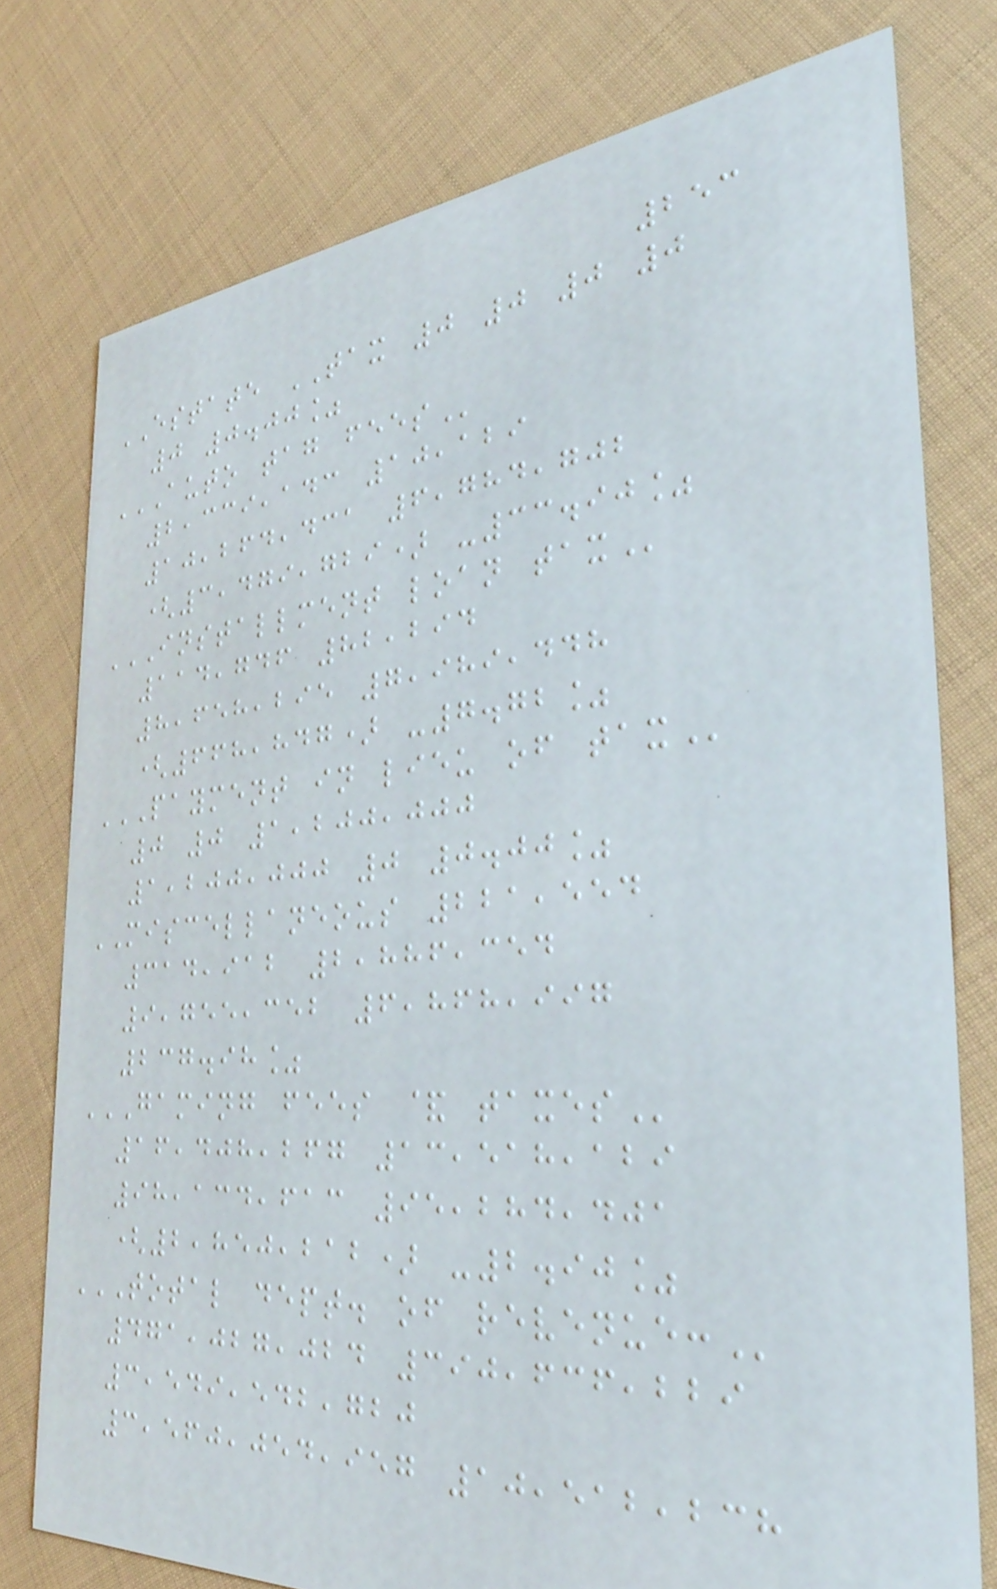253
ESTATE TAX 0 0 0 0
0 0.00%
AUTO TAG FEES
2,339,143 10,129
10,264,431 6,784,702
(3,479,729) -33.90%
INSTALLMENT LOAN TAX
114,746 82,294
8,658,295 7,989,448
(668,847) -7.72%
PAYMENT IN LIEU OF TAX
0 0 1,200,000
1,200,000 0 0.00%
MISCELLANEOUS 221,554
314,912 2,886,354
9,755,352 6,868,997
237.98%
GAMING FEES & TAXES
16,408,267 13,518,129
98,134,613 95,284,401
(2,850,212) -2.90%
TOTAL DEPT. OF REVENUE:
471,027,024 390,636,229
3,549,542,720
3,560,054,957 10,512,238
